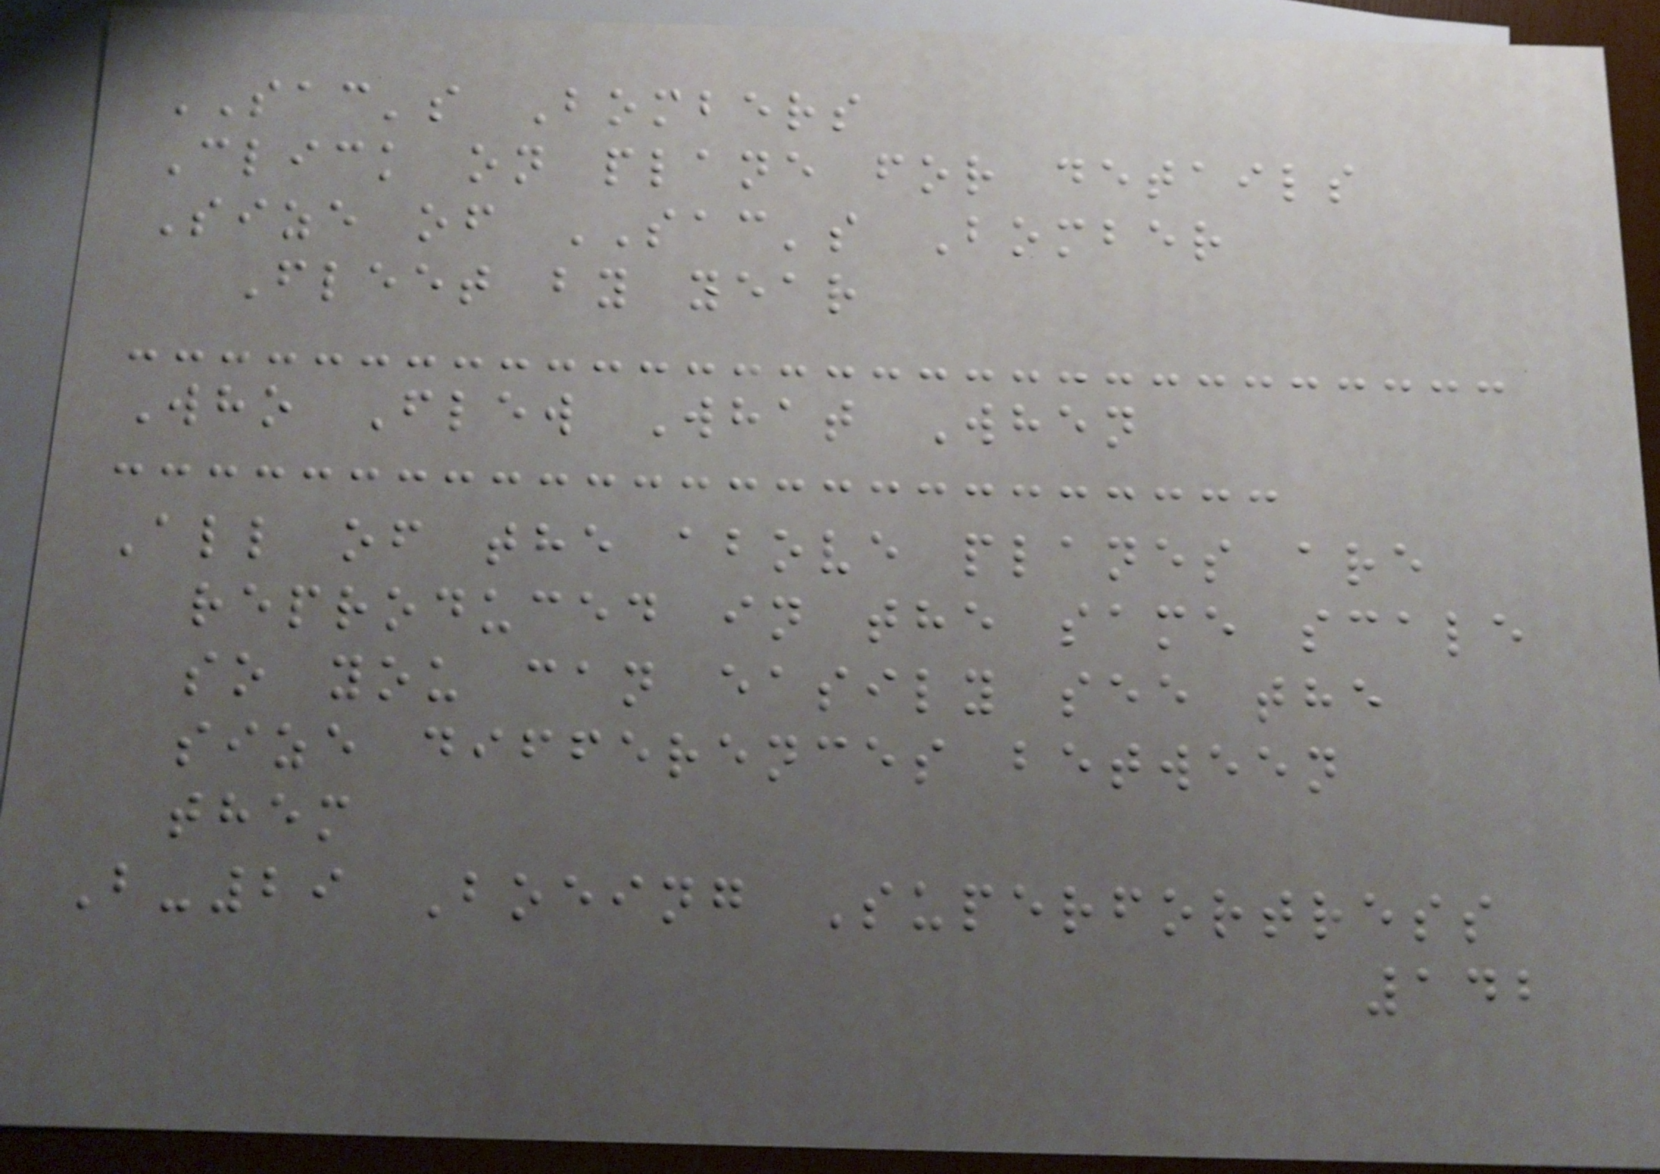SAC's Bombers
Click on plane for details
Size of SAC's Bomber
Fleet by year
Who Flew What When
All of the above planes are
reproduced in the same scale
so you can easily see the
size differences between
them
B-29 Boeing Superfortress
142
